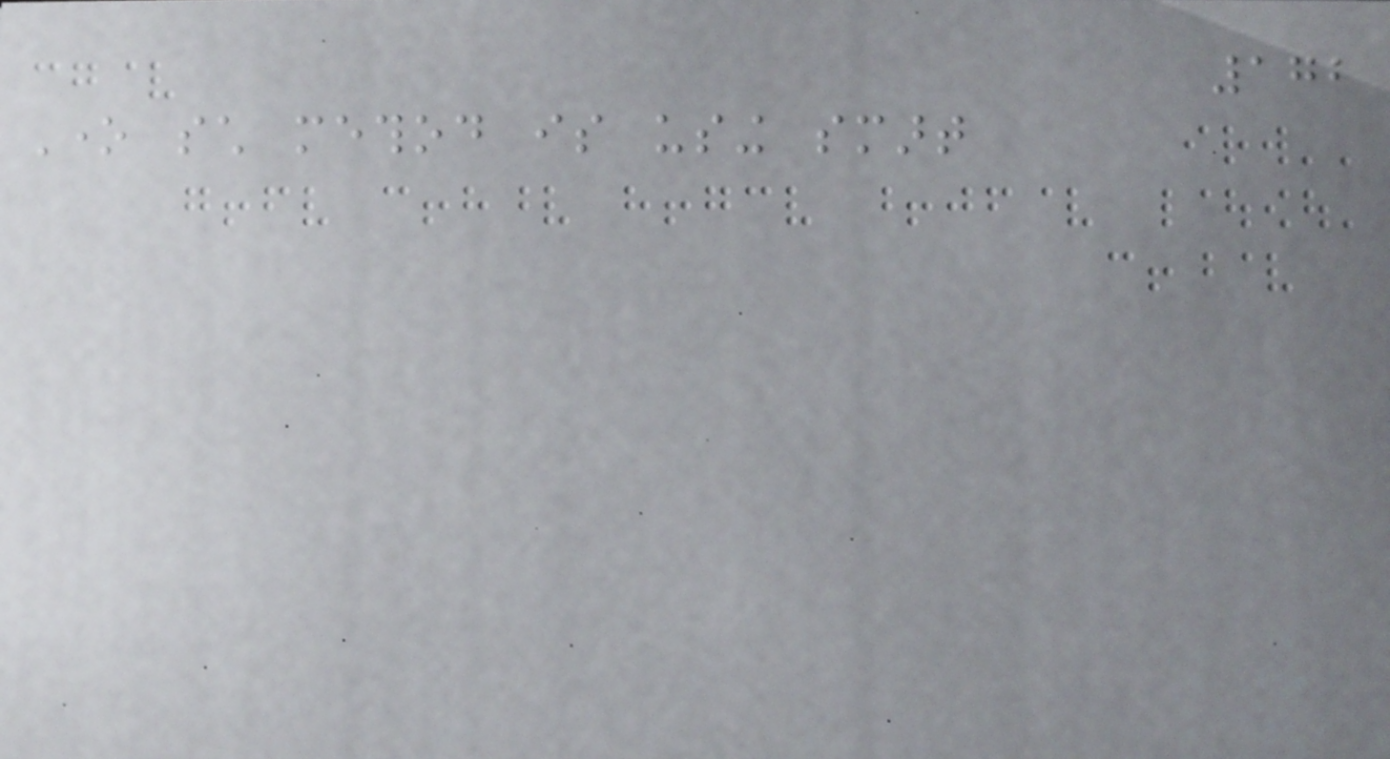172
One such method is using smart
